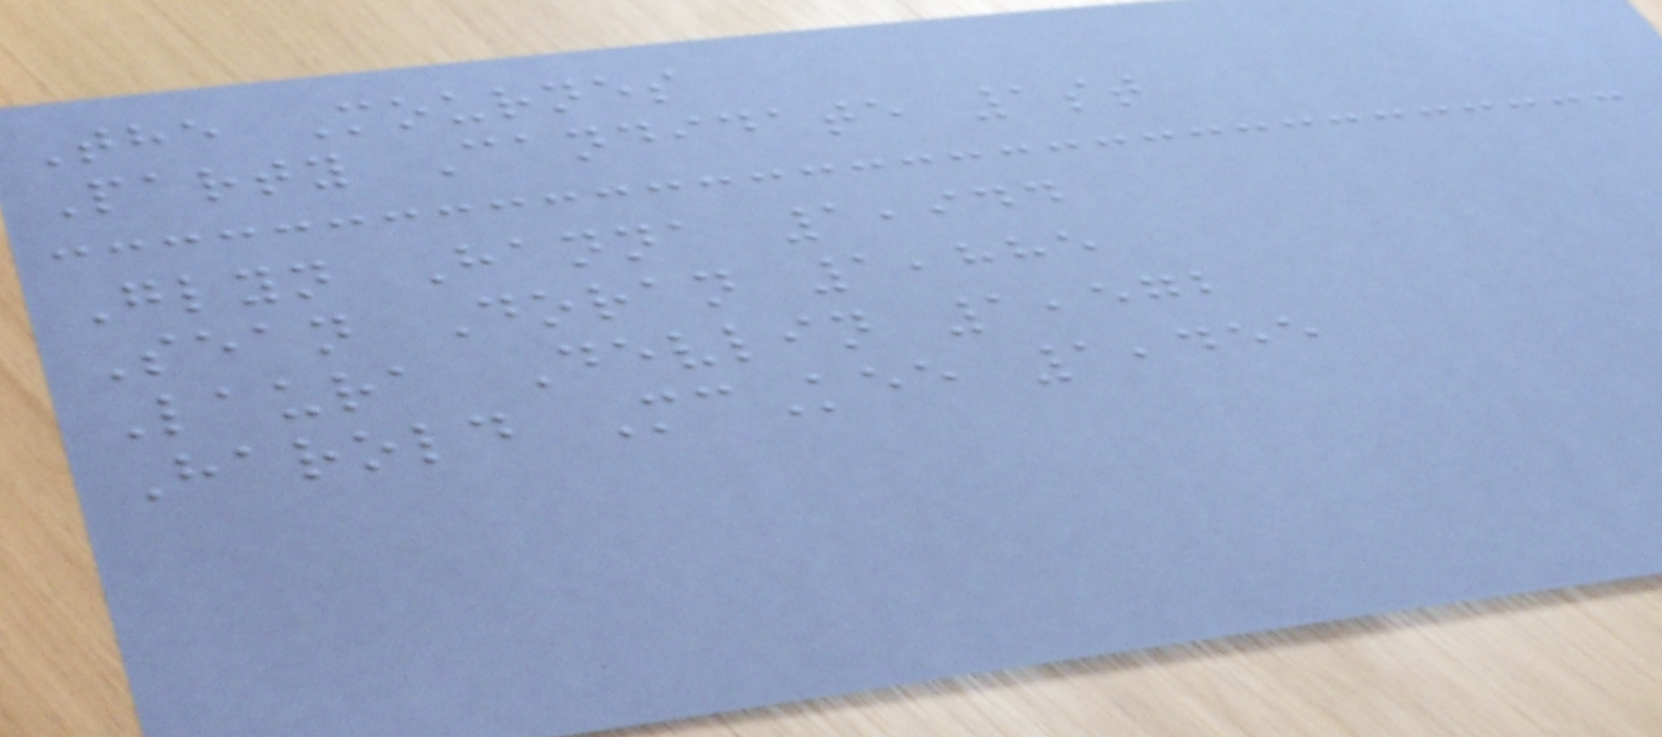The Mournes
Party Candidate 1st
Glyn Hanna 1,944
Sean Doran 1,885
Laura Devlin 1,572
Harold McKee 1,455
